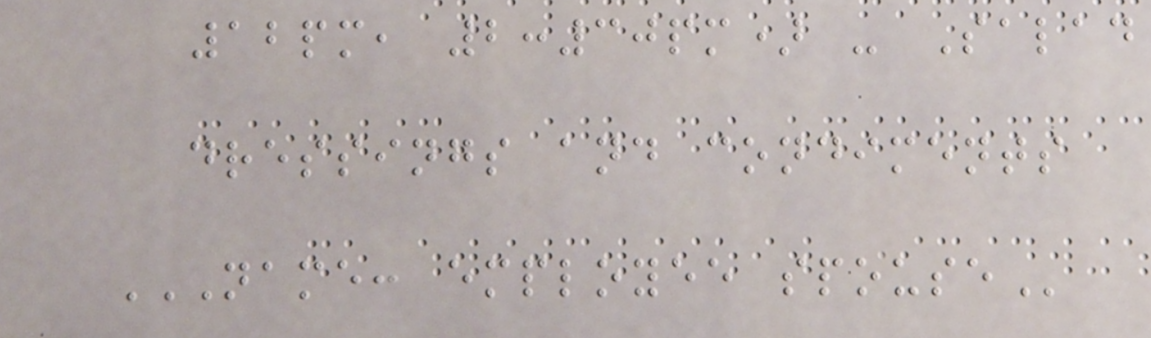12pm, 2:30pm) - Salad
dressings and condiments
NAME: EMPLOYEE SPOUSE
